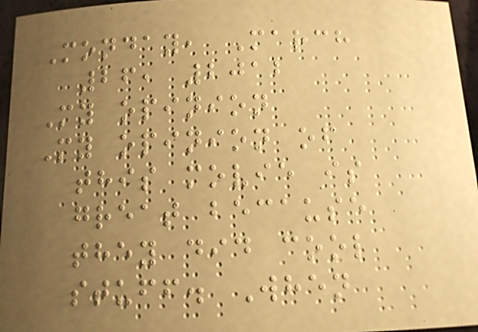Monday, March
26, 2012
My opinion
My opinion of
this movie is
great because
they did cool
stuff. When
